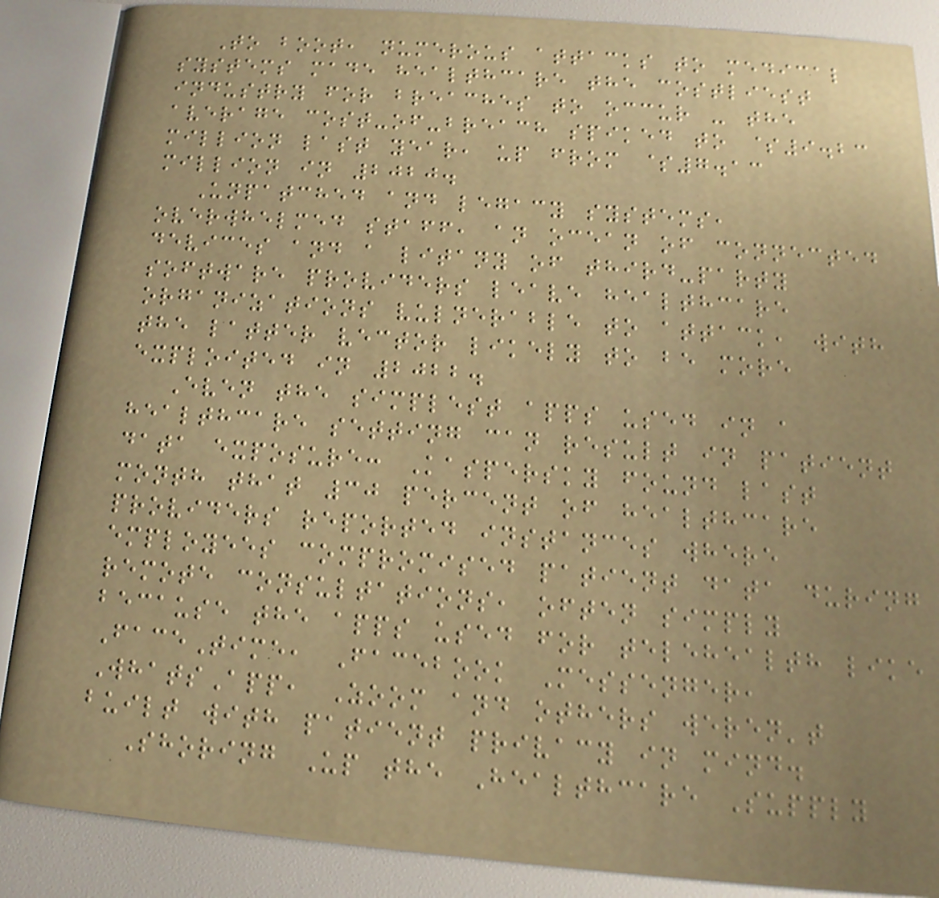To boot, numerous attacks to medical
systems made healthcare the costliest
industry for breaches to occur - the
average cost-of-breach spiked to $9.23
million last year, up from $7.13
million in 2020.
Unpatched and legacy systems,
overwhelmed staff, an ocean of connected
devices and a litany of third-party
software providers leave healthcare
organizations vulnerable to attack, with
the latter vector likely to be more
exploited in 2022.
Even the simplest apps used in a
healthcare setting can result in patient
data exposure: Kaspersky found last
month that 30 percent of healthcare
providers reported instances where
employees compromised patient data during
remote consultations, often simply
because the apps used for telehealth like
FaceTime, Facebook Messenger,
WhatsApp, Zoom and others weren't
built with patient privacy in mind.
Shoring Up the Healthcare Supply
